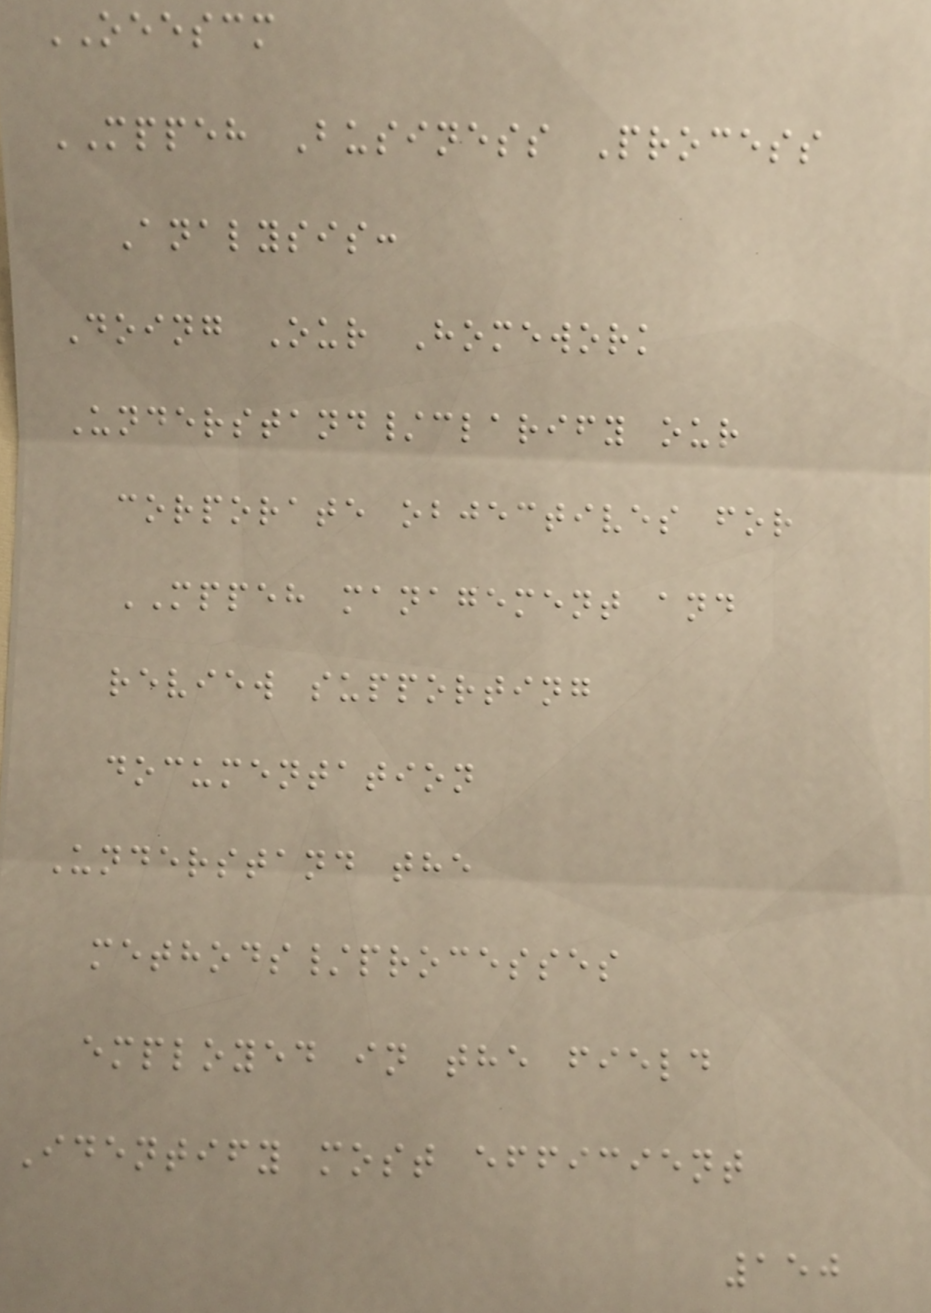OEESCM
MPPEH Business Process
Analysis:
Doing Our Homework
Understand/clarify our
corporate objectives for
MPPEH management and
review supporting
documentation
Understand the
methods/processes
employed in the field
Identify most efficient
150
